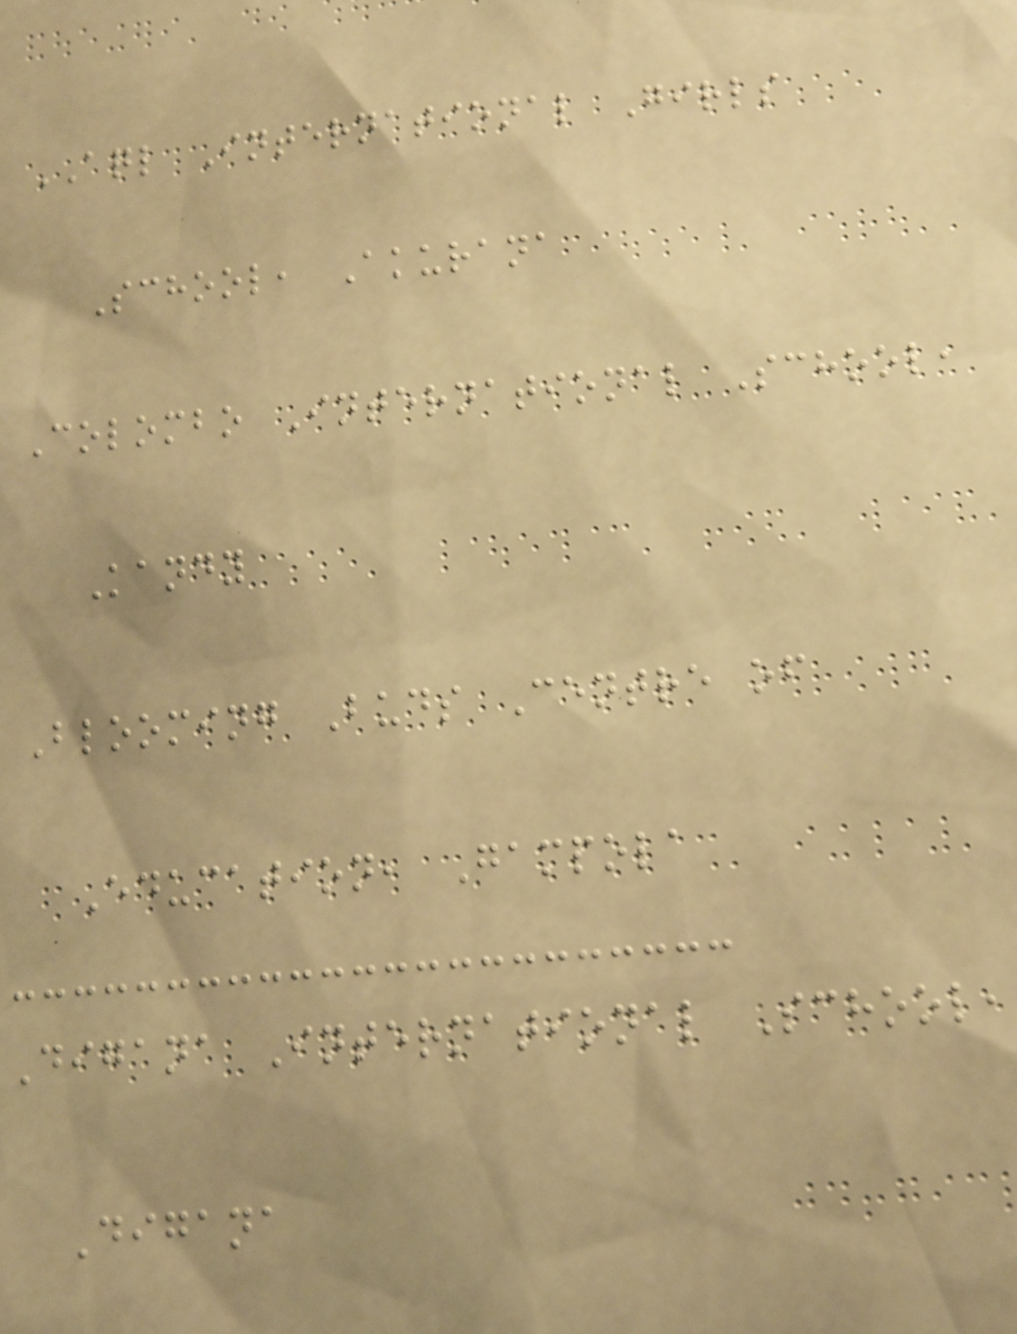AQL International Girls
School, Akurana
Colombo International School,
Kandy
Blooming Buds Centre of
Education, Gampola
Digana International School,
Digana
